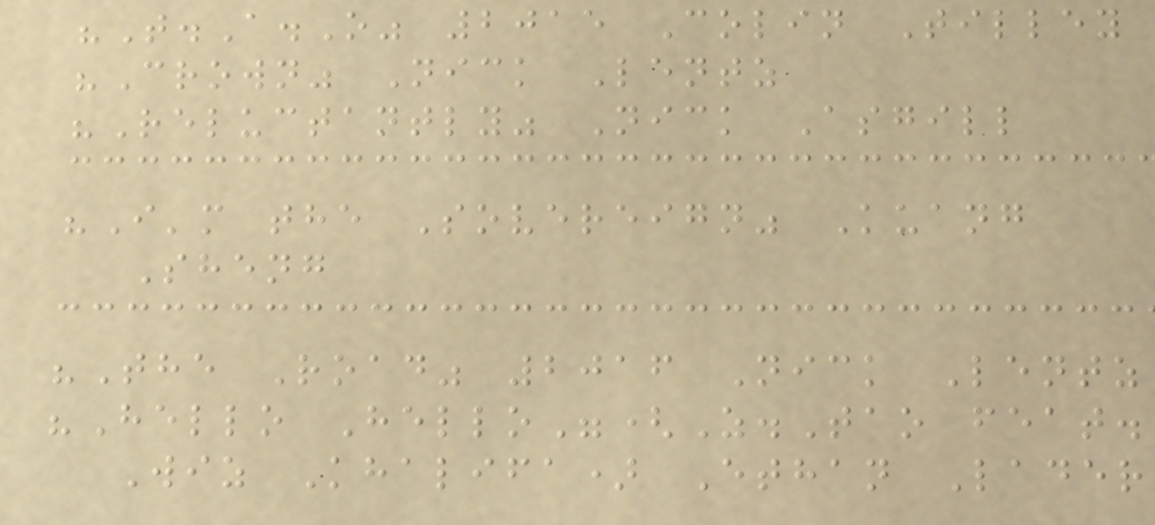"T.A.O" 2015 Colin Tilley
"Crown" Nick Lentz
"Reluctantly" Nick Asgill
"I'm the Sovereign" Kuang
Sheng
"The Road" 2016 Nick Lentz
"Hello Hello"(Z.Tao feat.
Wiz Khalifa) Ethan Lader
